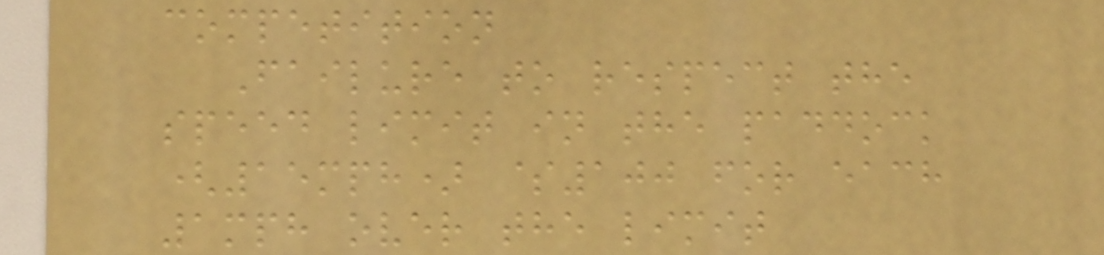competition
Failure to respect the
speed limit in the paddock
(15mph) $100 for each
1mph over the limit
